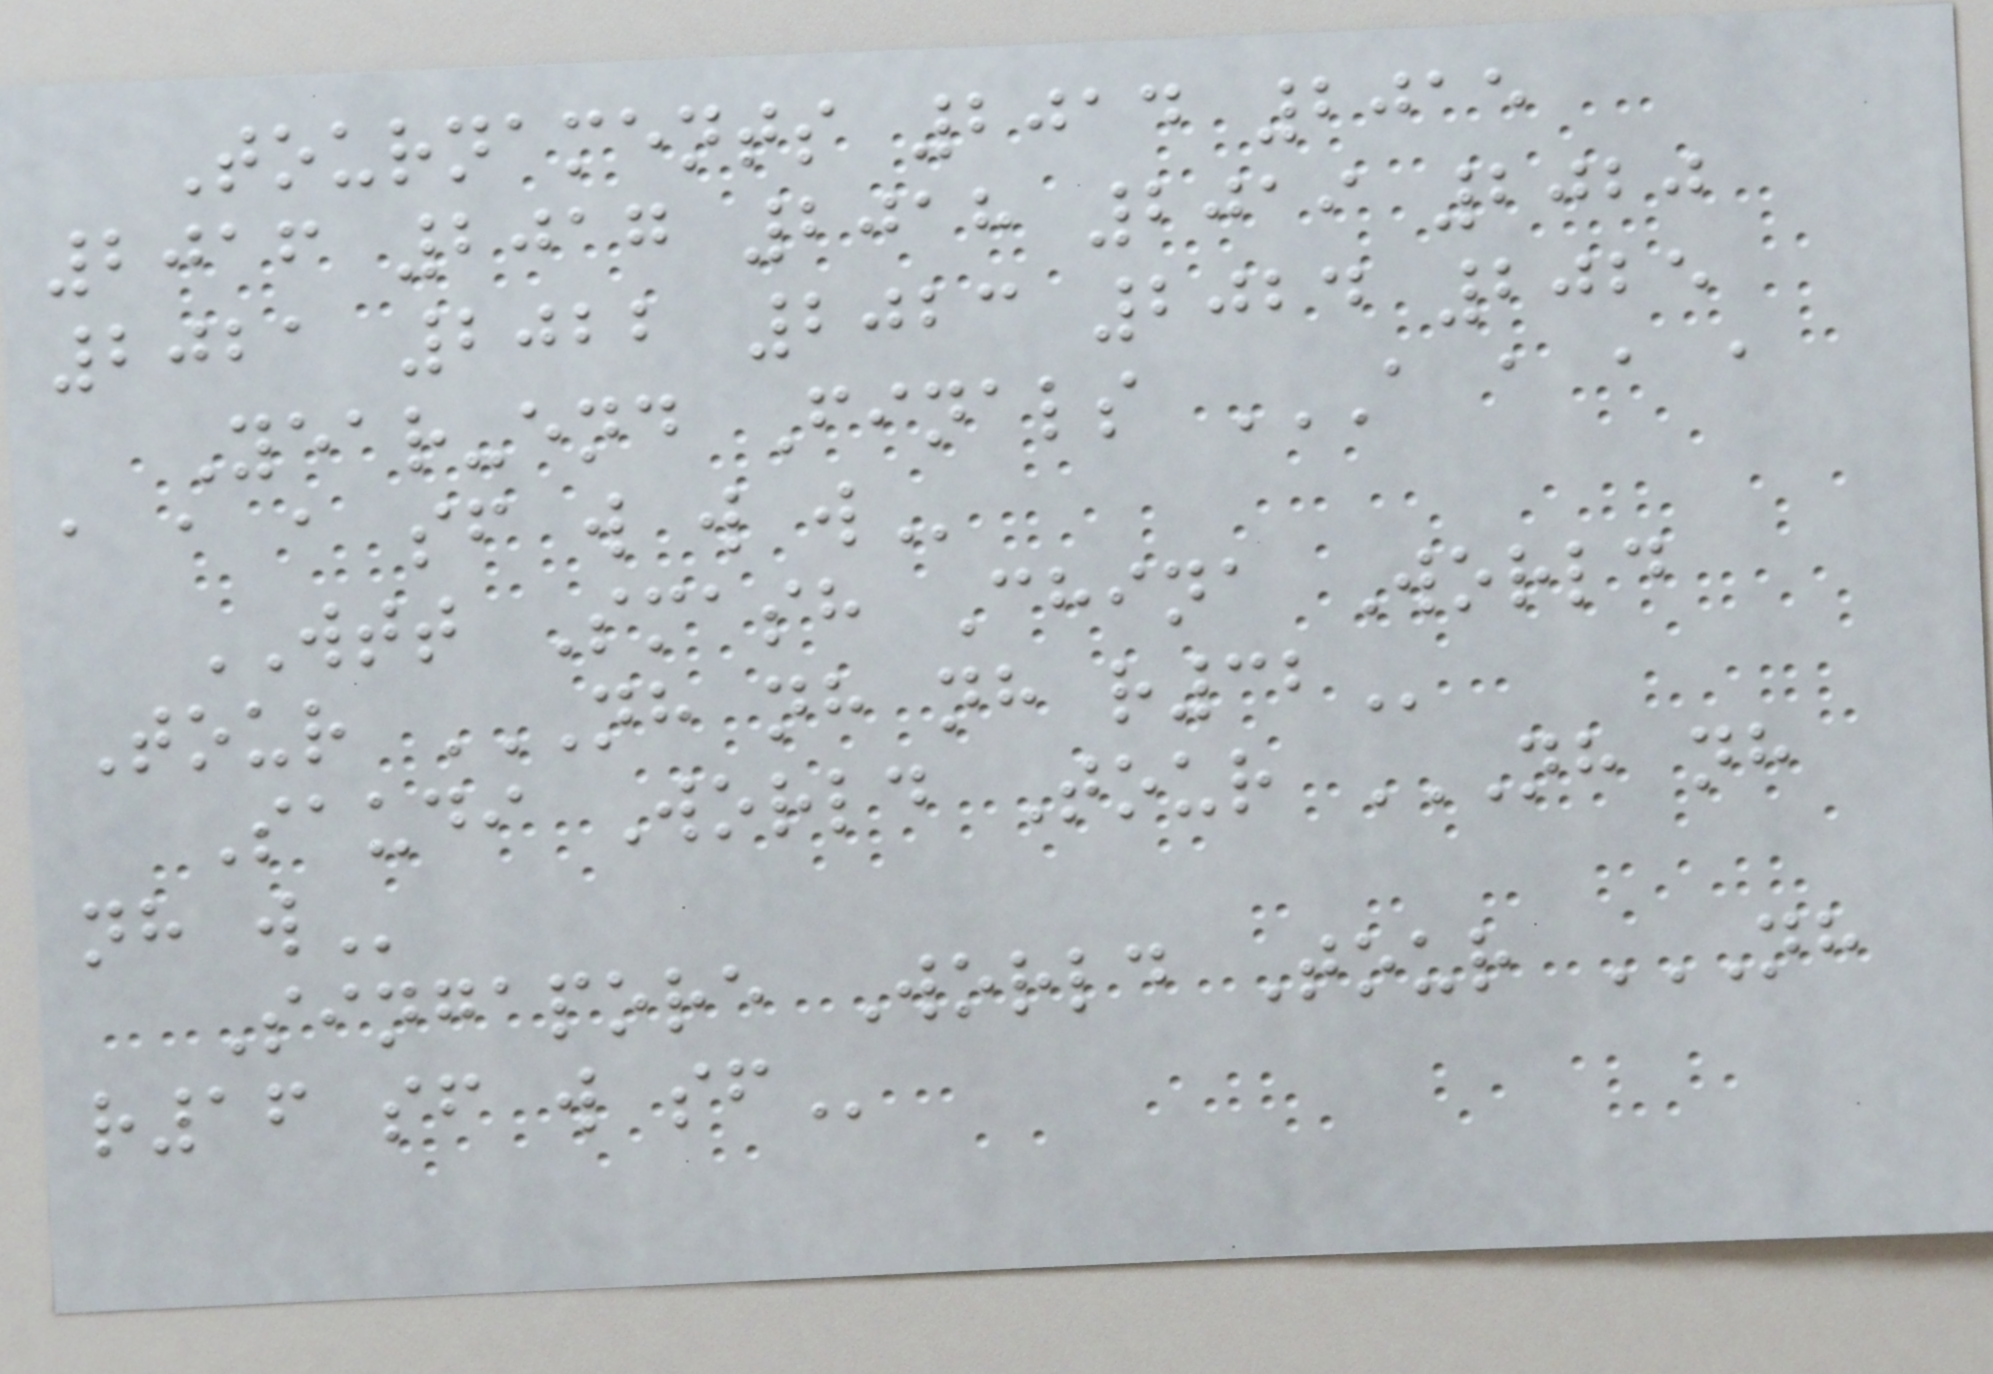Tournaments 2014 2015
2016 2017 2018 2019 2020
2021 2022 2023 2024 2025
Year-end Finals A A A A
A A A SF W W W
WTT Smash China World
Tour NH NH NH R32
Saudi World Tour NH NH
NH W
Singapore World Tour NH
R16 SF W SF
